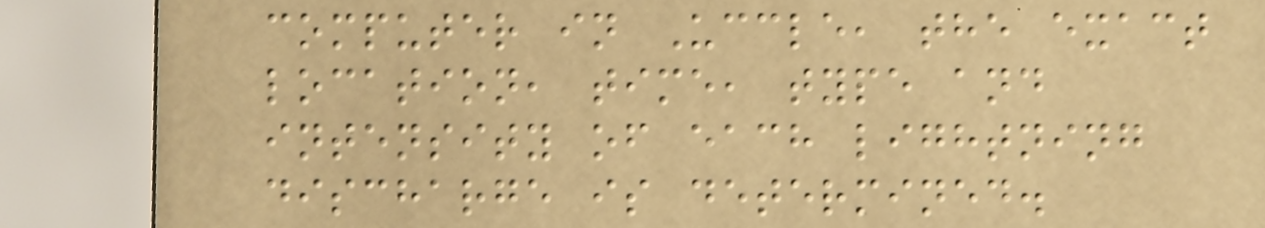computer in Uccle, the exact
location, time, type and
intensity of each lightning
discharge is determined.
